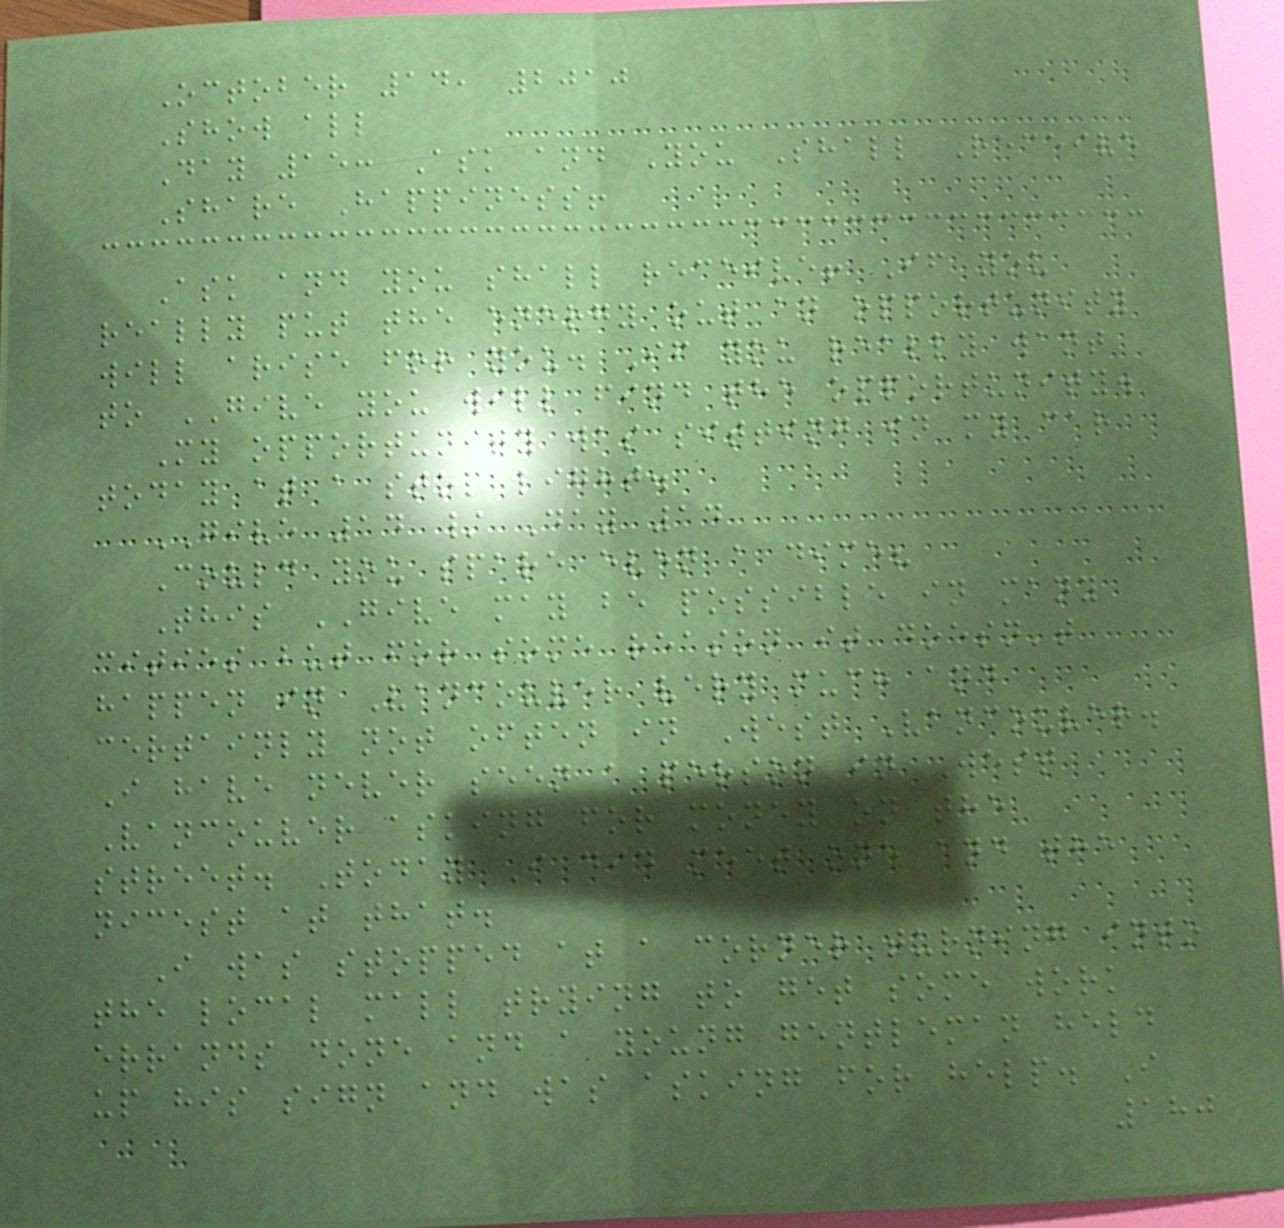October 14, 2010
Show all
Day 15: Ask and You Shall Receive
Share Happiness!
Ask and you shall receive! If you
really put the energy out an opportunity
will arise for you. If you really want
to GIVE you will find the opportunity.
My opportunity was sitting in my car
today at a stop light.
GIVE 14 / Day 14
Could you spare even a dime?
This GIVE may be possible in many
cities but for some reason it doesn't
happen in Vancouver very much and
certainly not often in West Vancouver.
I have never seen a person in West
Vancouver asking for money on the
street. Today I did meet one and the
nicest at that.
I was stopped at a corner turning into
the local mall trying to get some work
errands done and a young gentleman held
up his sign and was asking for help. I
180
